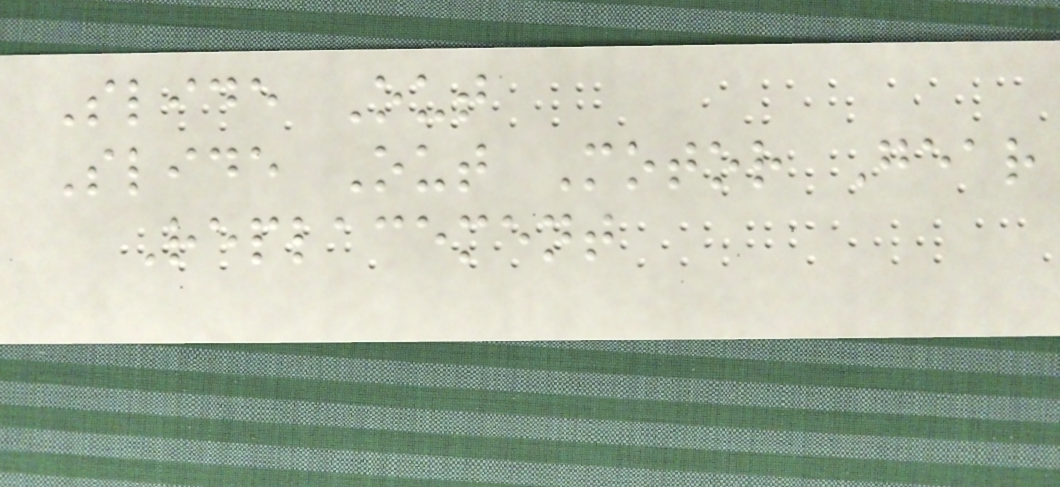Slide Out
Slide Out Motor Gear
Replacement
